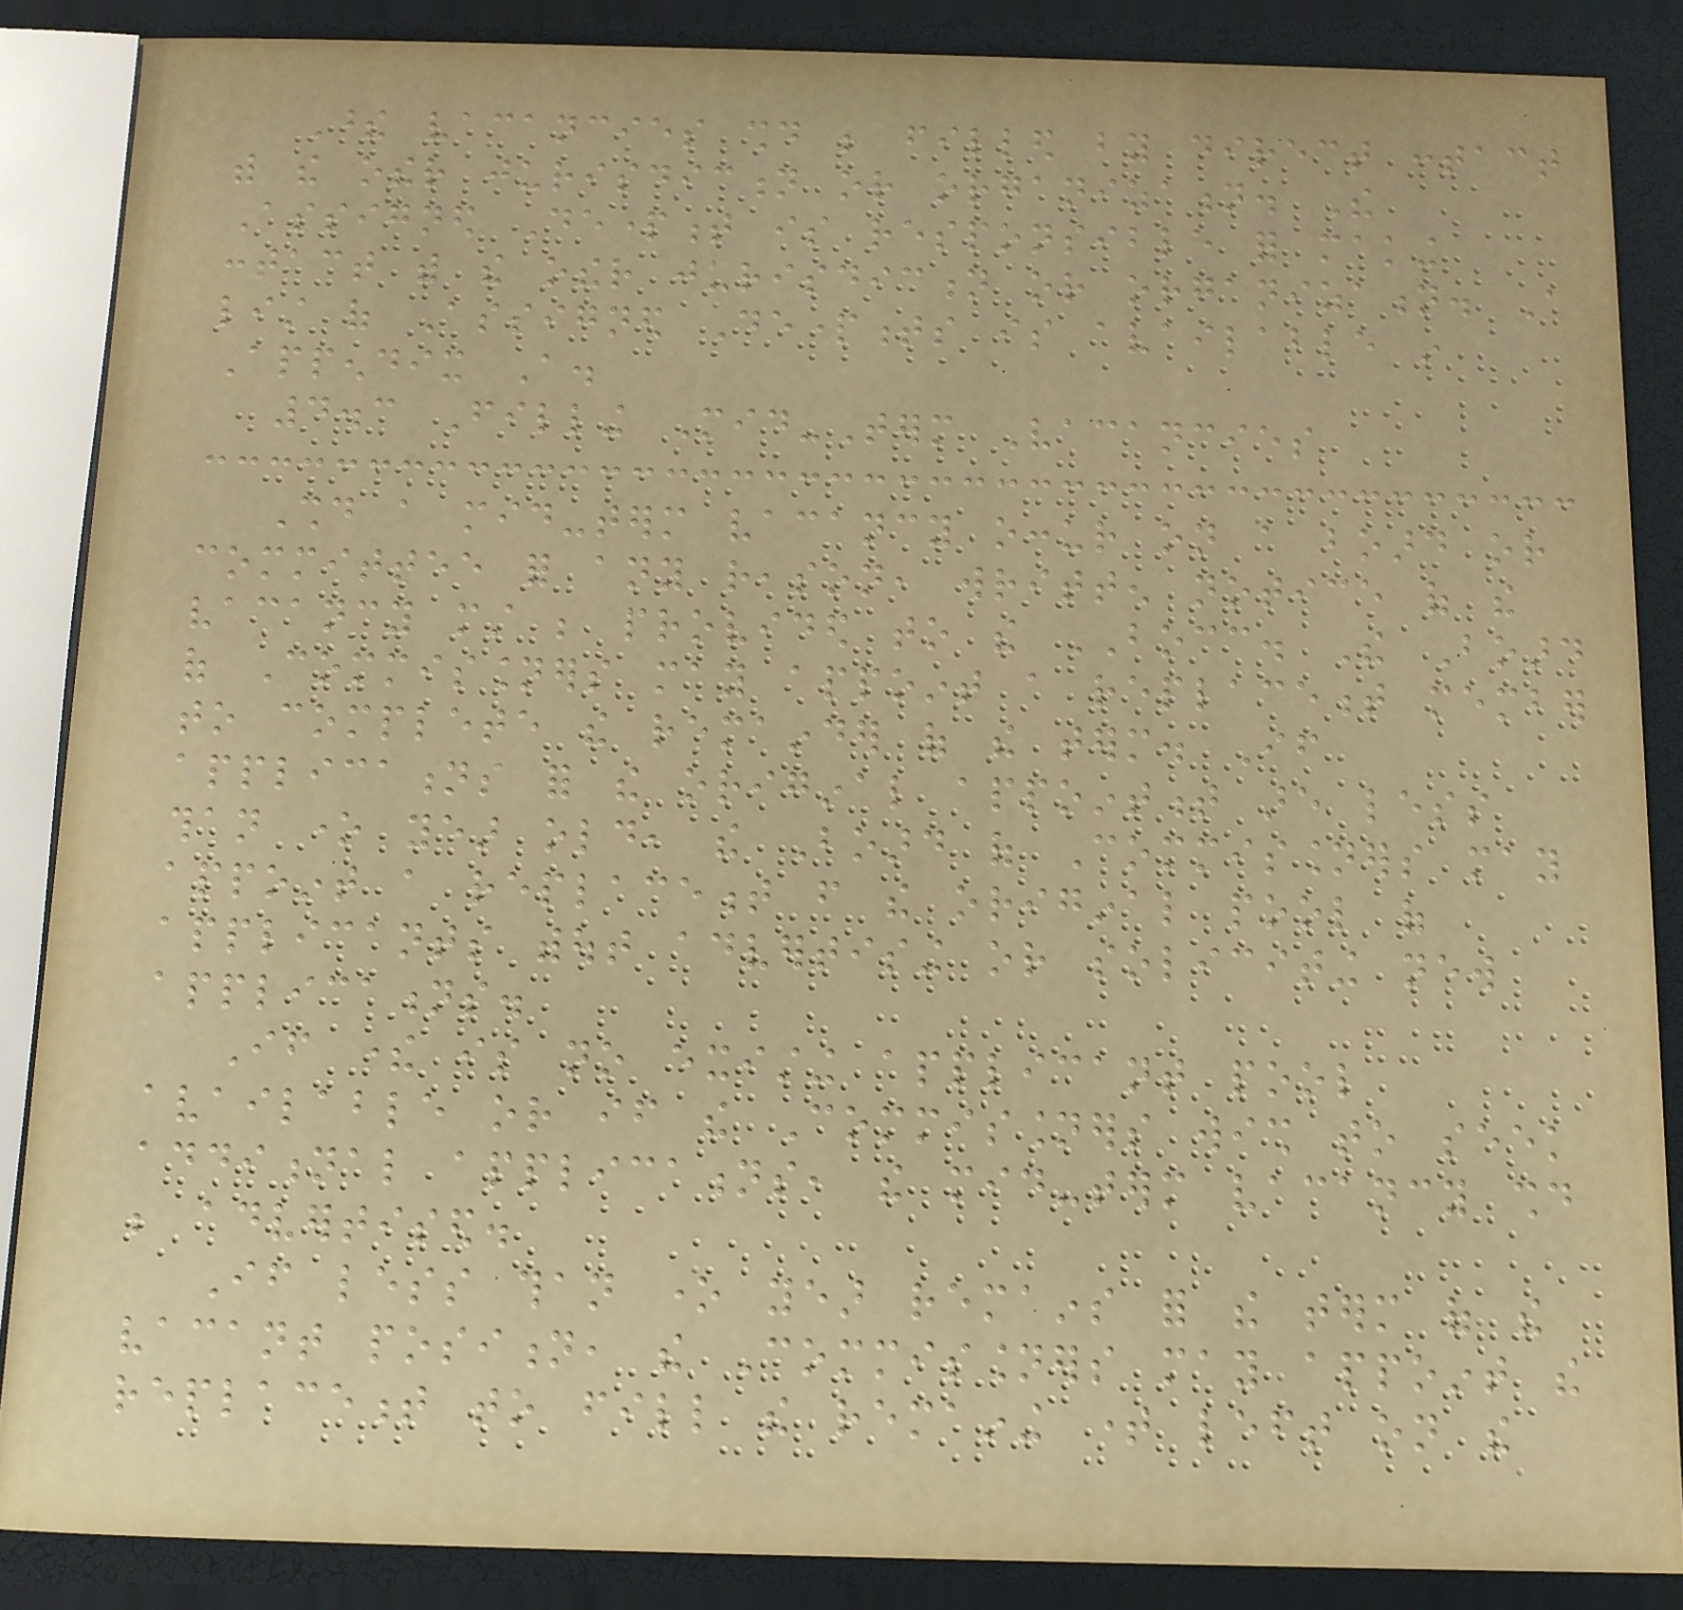These vacancies should be filled by direct contact
with the other jurisdiction or organization. The
Assigned Department is responsible for making
contact with the other jurisdiction or organization. A
list of Assigned Departments is available in
Appendix A.
4.3 Filling Mid-Term Vacancies
Should a mid-term vacancy occur on a board or
committee for any reason, written notice of the
vacancy must be provided to the BOCC. The Board
of Commissioners may appoint a replacement member
to complete the remainder of the term. If
applications for the original appointment are less
than one year old, the Board of Commissioners may
appoint a replacement from the original pool of
applicants without advertising or soliciting new
applications.
If there is no existing applicant pool
available or if the Commissioners wish to seek
additional applications, the mid-term vacancy should
be advertised.
If less than one year remains for the term of the
vacant position, the Commissioners may appoint the
replacement to fill the remaining time left on the
